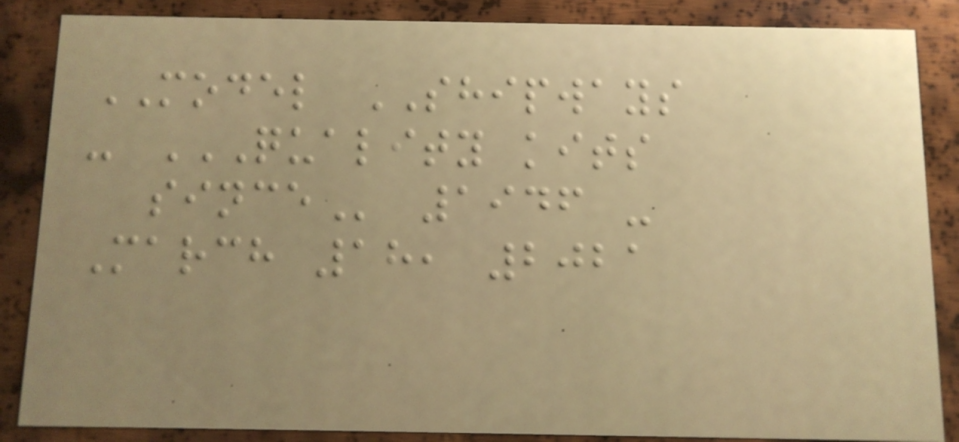MODEL SHIPWAYS
- QUALITY KITS
SINCE 1946 -
March 18, 2021
